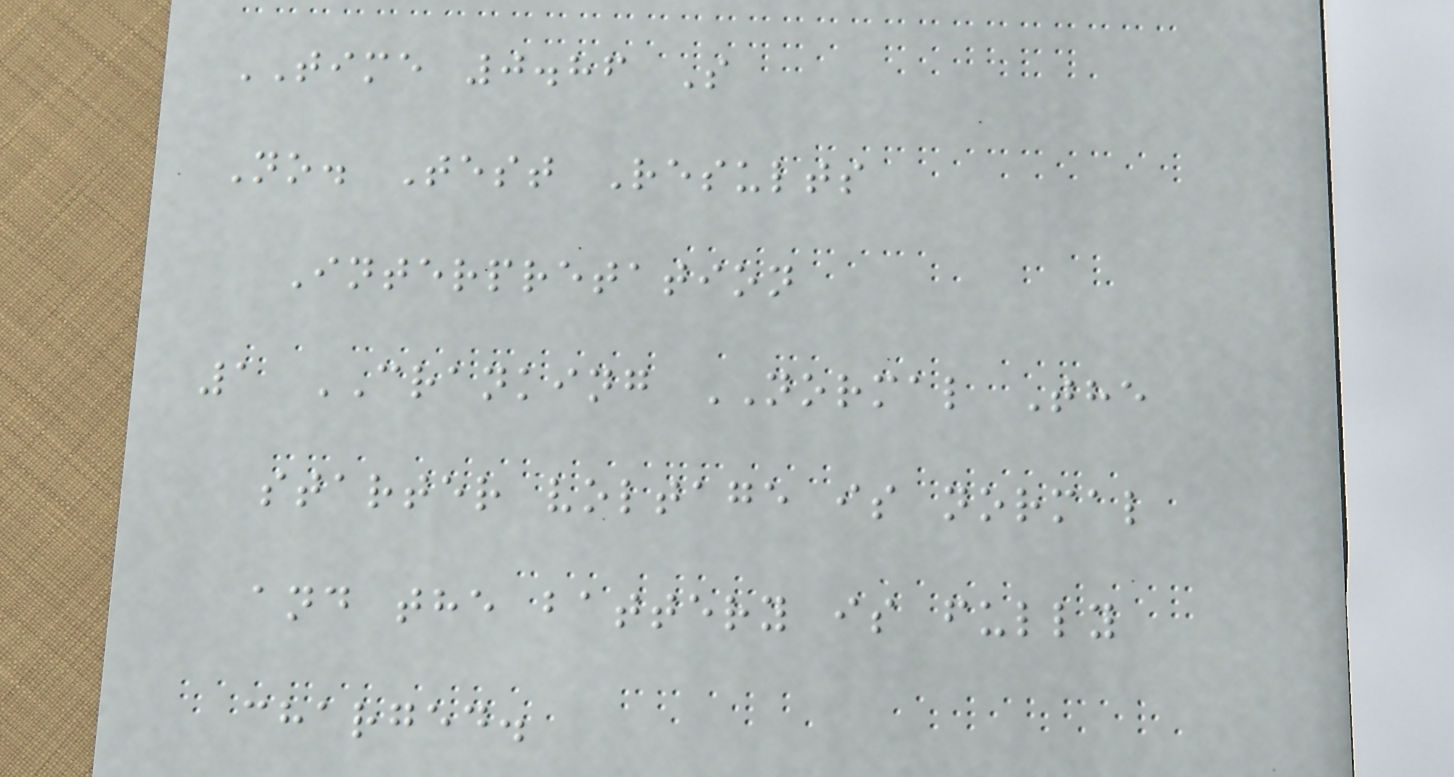TIME 0.86 S
No. Test Results
Interpretation
1 CRANKING NORMAL The
starter voltage is normal
and the battery is fully
charged.
